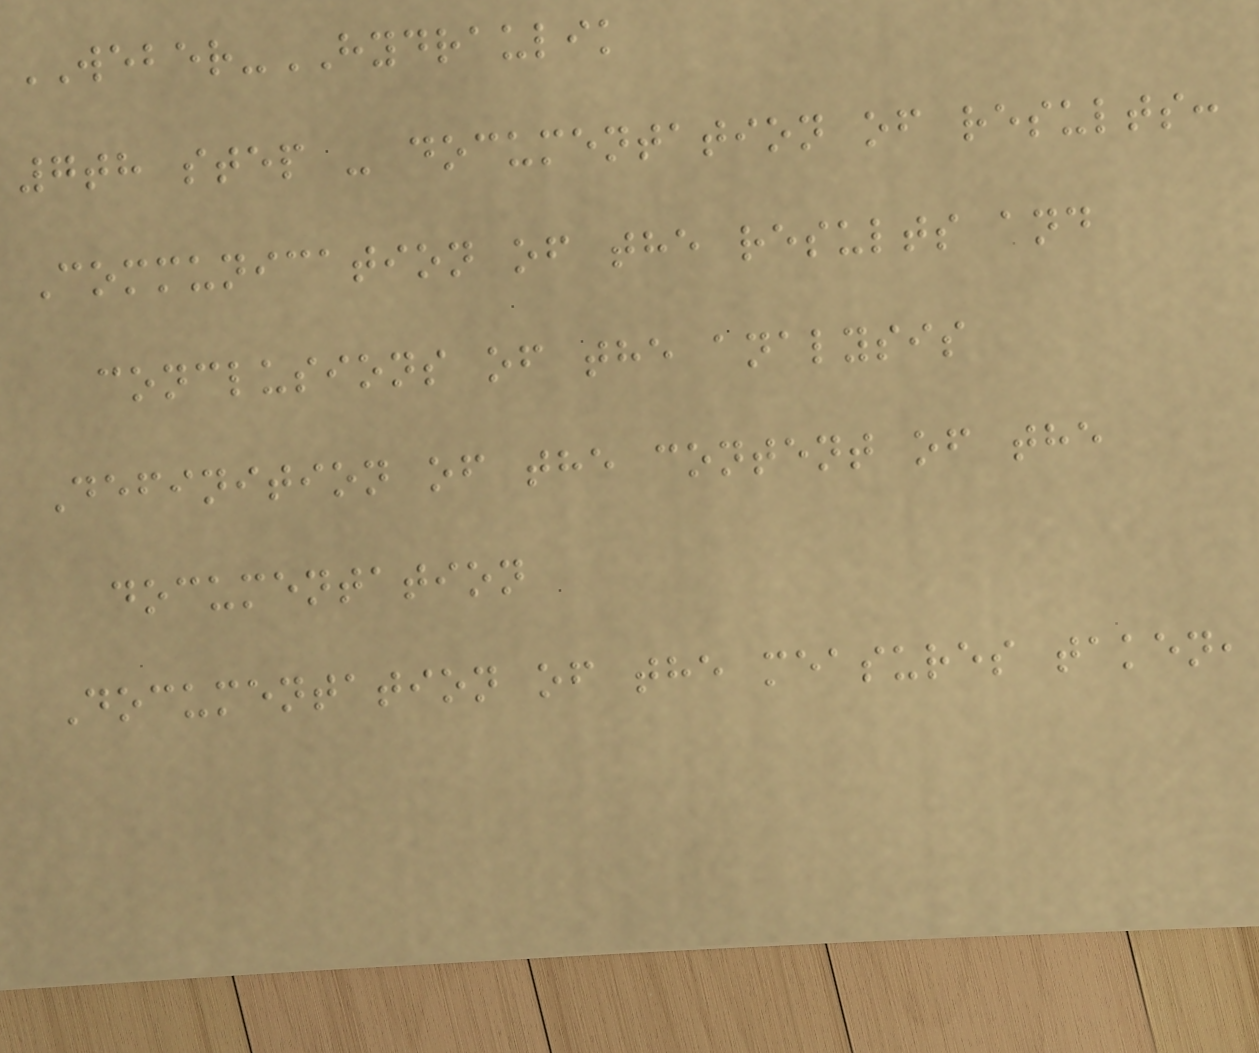WEBER-HYDRAULIK
7th step - documentation of results:
Communication of the results and
conclusions of the analysis
Definition of the content of the
documentation
Documentation of the measures taken,
